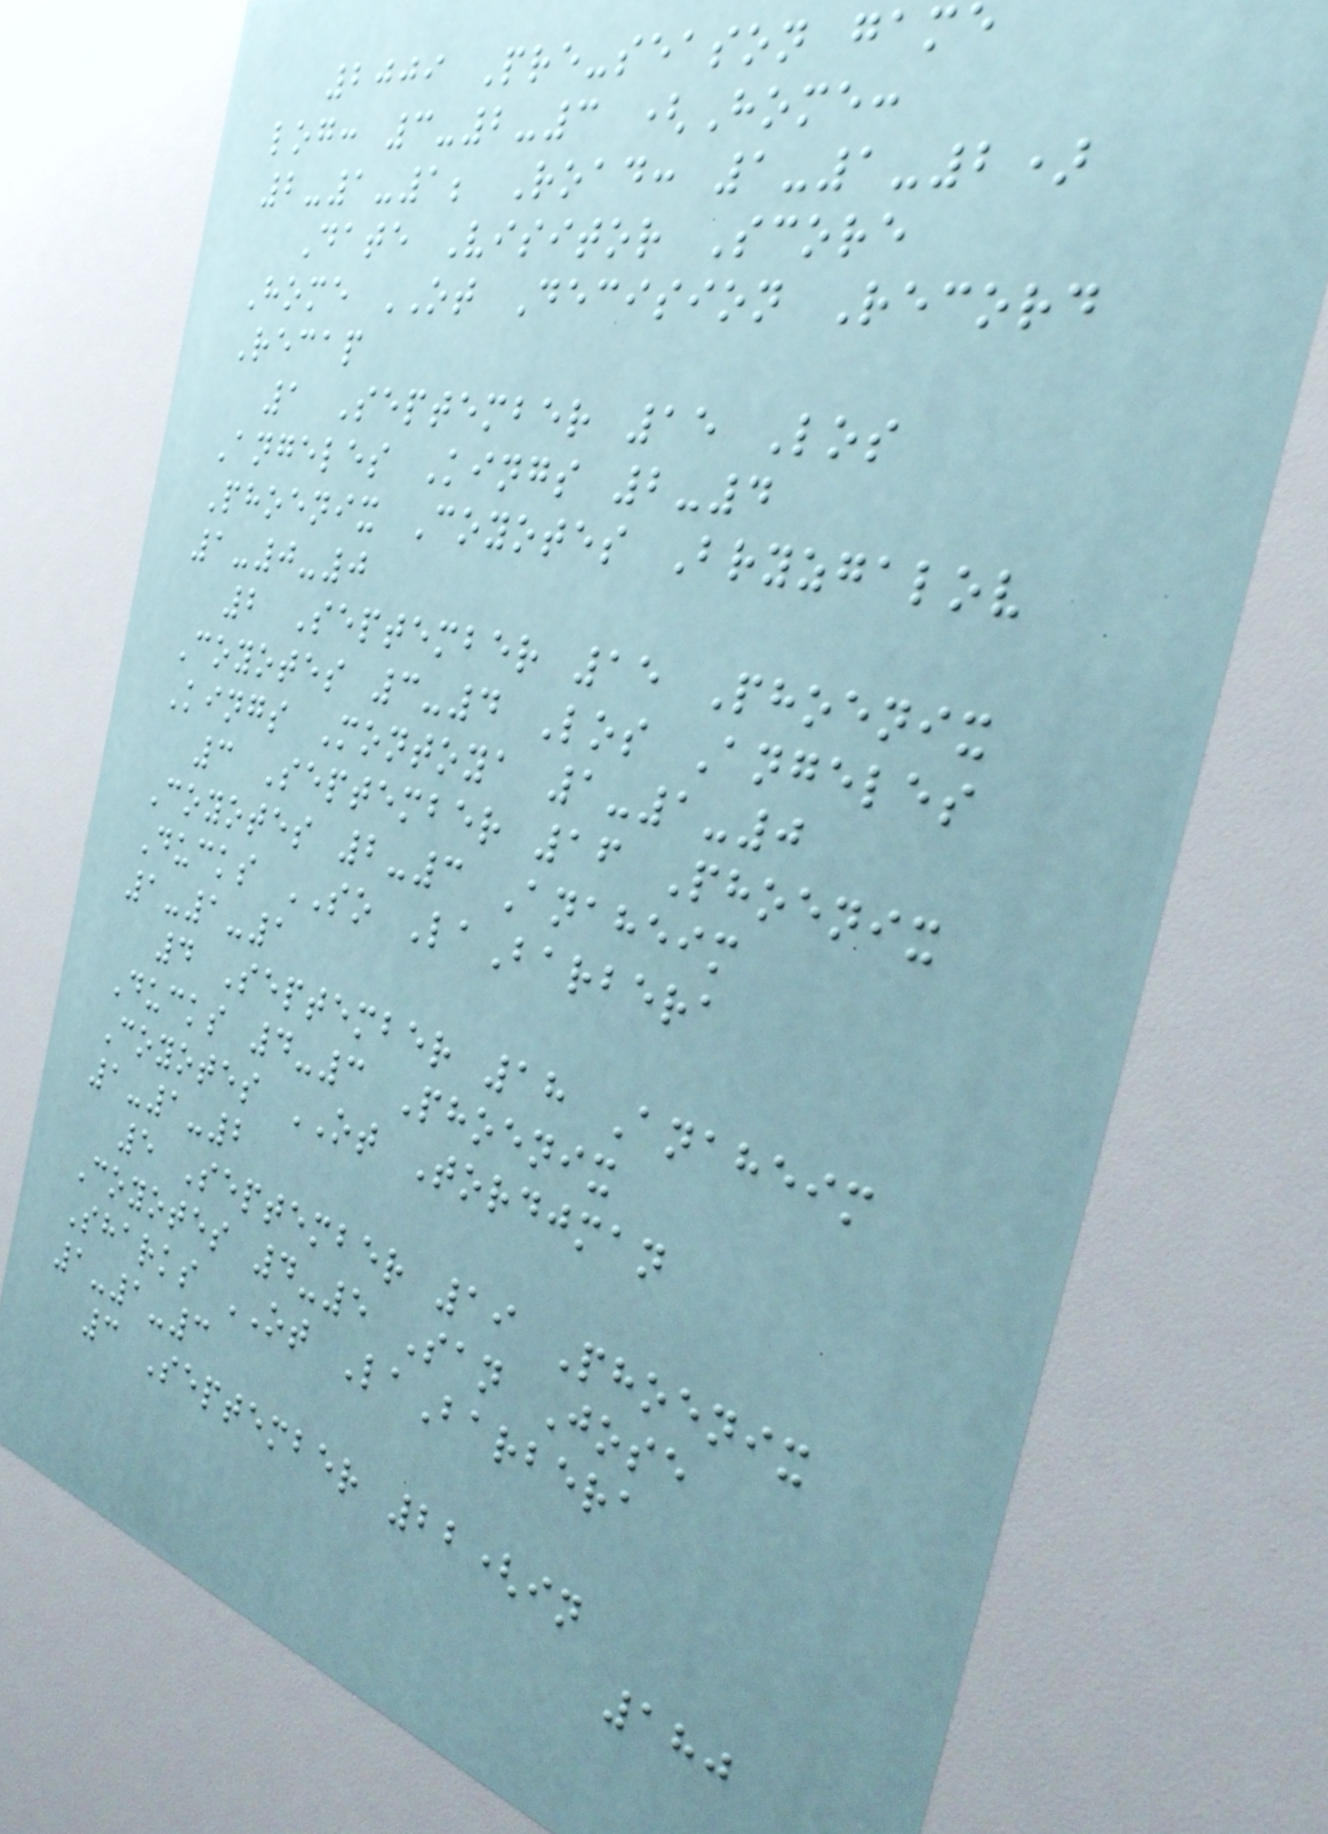2009 Pre-season game
log: 3-2-3 (Home:
2-1-1; Road: 1-1-2)
Date Visitor Score
Home OT Decision Record
Recap
1 September 15 Los
Angeles Kings 2-4
Phoenix Coyotes Bryzgalov
1-0-0
2 September 15 Phoenix
Coyotes 3-4 Los Angeles
Kings Montoya 1-1-0
3 September 16 Phoenix
Coyotes 2-3 Anaheim
Ducks SO LaBarbera
1-1-1
4 September 18 Anaheim
Ducks 4-3 Phoenix
Coyotes OT Tordjman
1-1-2
5 September 19 Phoenix
Coyotes 4-5 San Jose
Sharks OT LaBarbera
1-1-3
3 September 22(in
180
